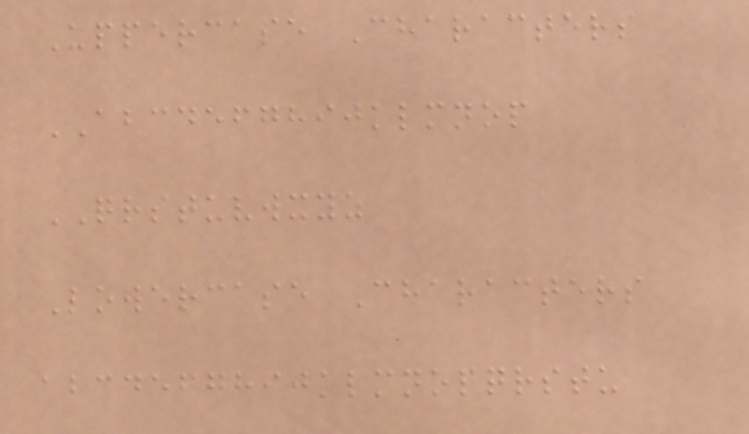Uppercase Characters
ABCDEFGHIJKLMNOP
QRSTUVWXYZ
Lowercase Characters
abcdefghijklmnopqrstu
